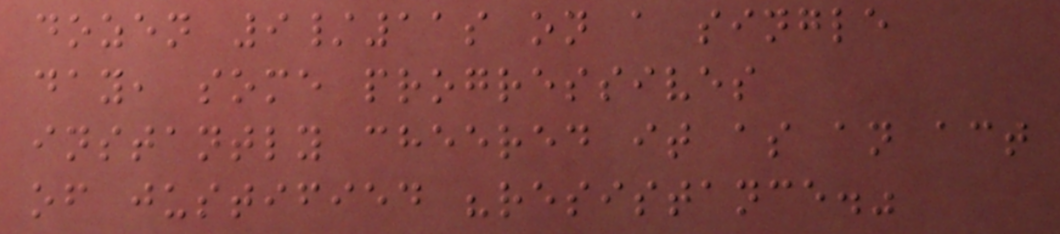dozen 9/11s on a single
day, some progressives
instantly cheered it as an act
of justified "resistance."
